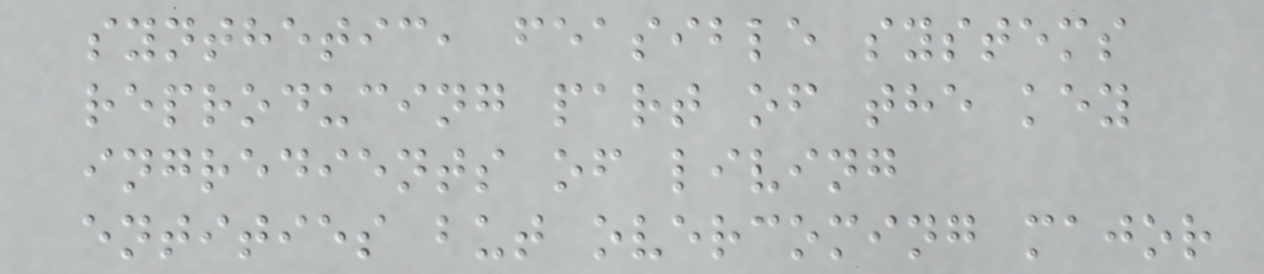synthetic, feasible systems
reproducing part of the key
ingredients of living
entities but overcoming major
